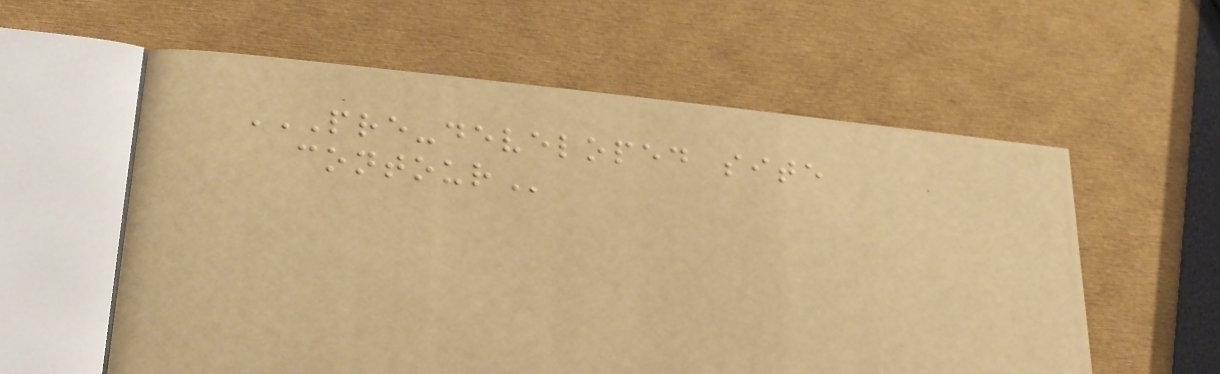PRE-DEVELOPED SITE
CONTOUR
